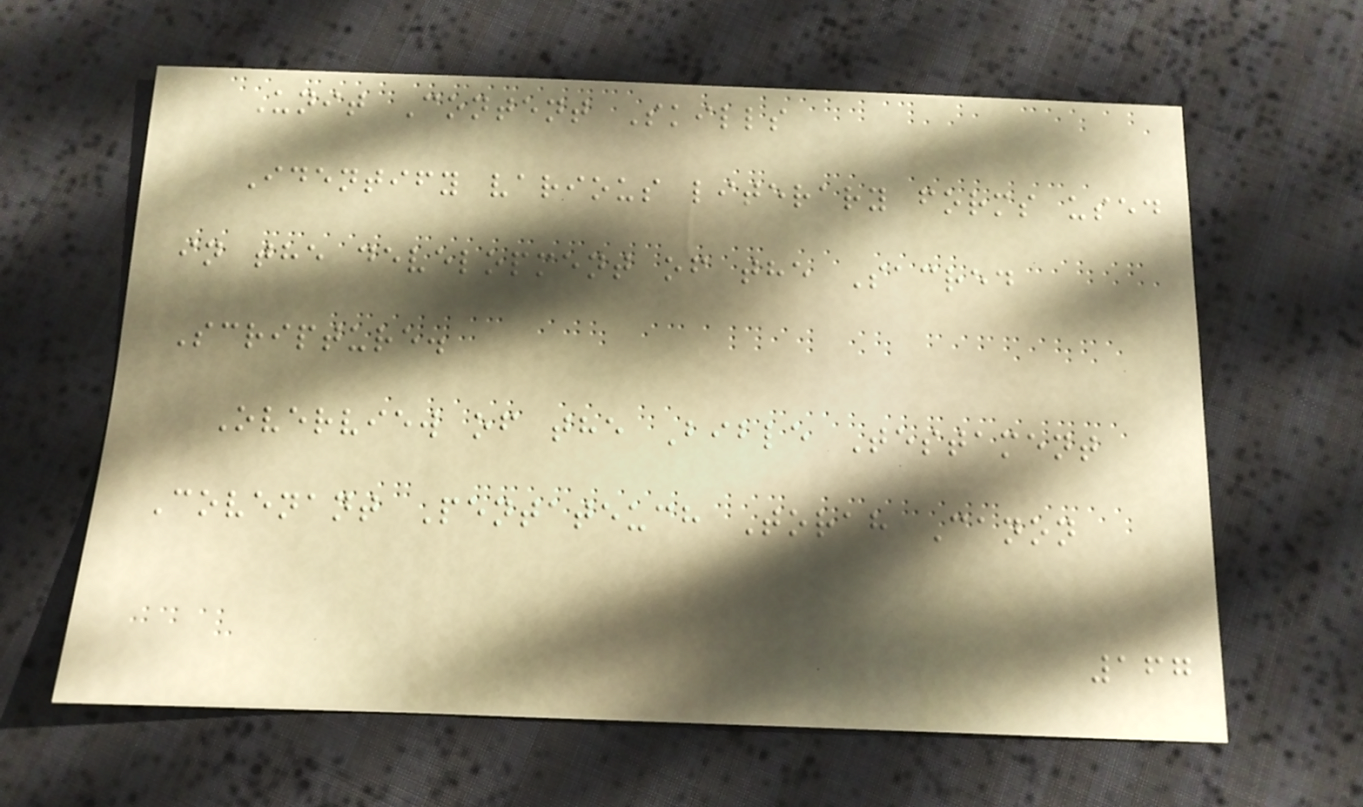Unit Content Skills
Identify various literary forms used
in the development of the Sacred
Scripture.
Overview of the Bible Testament
Covenant Pentateuch Torah Canon
167
